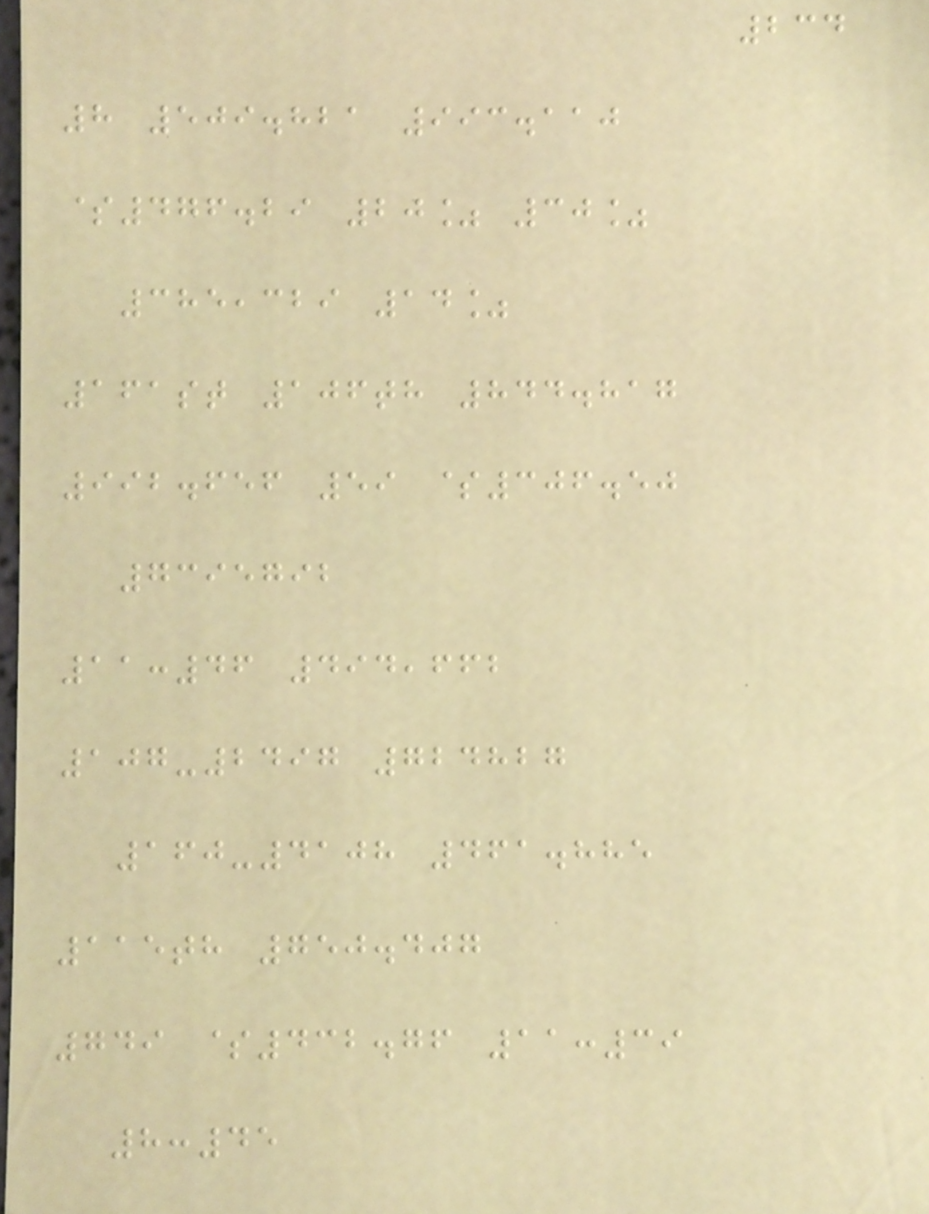234
8 509.821 993.110
$476.29 20% 30%
385,329 14%
161st 106th 844.817
992.656 59 $306.50
7395792
11:46 494,662
107-2497 724827
160-4108 461.885
115th 750.407
749 $432.76 11:39
8:45
